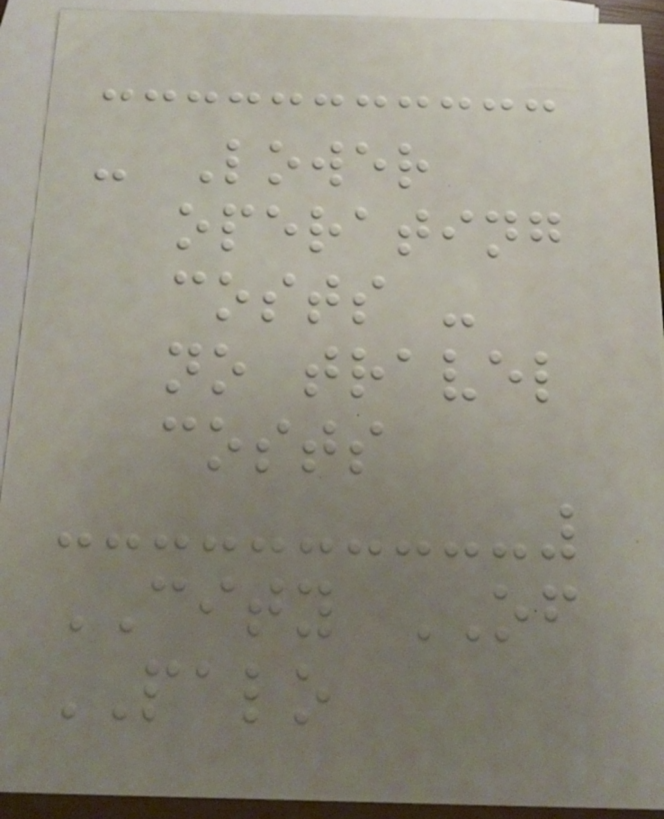- Lower
operating
costs -
no travel
costs
CITY OF
PALO
